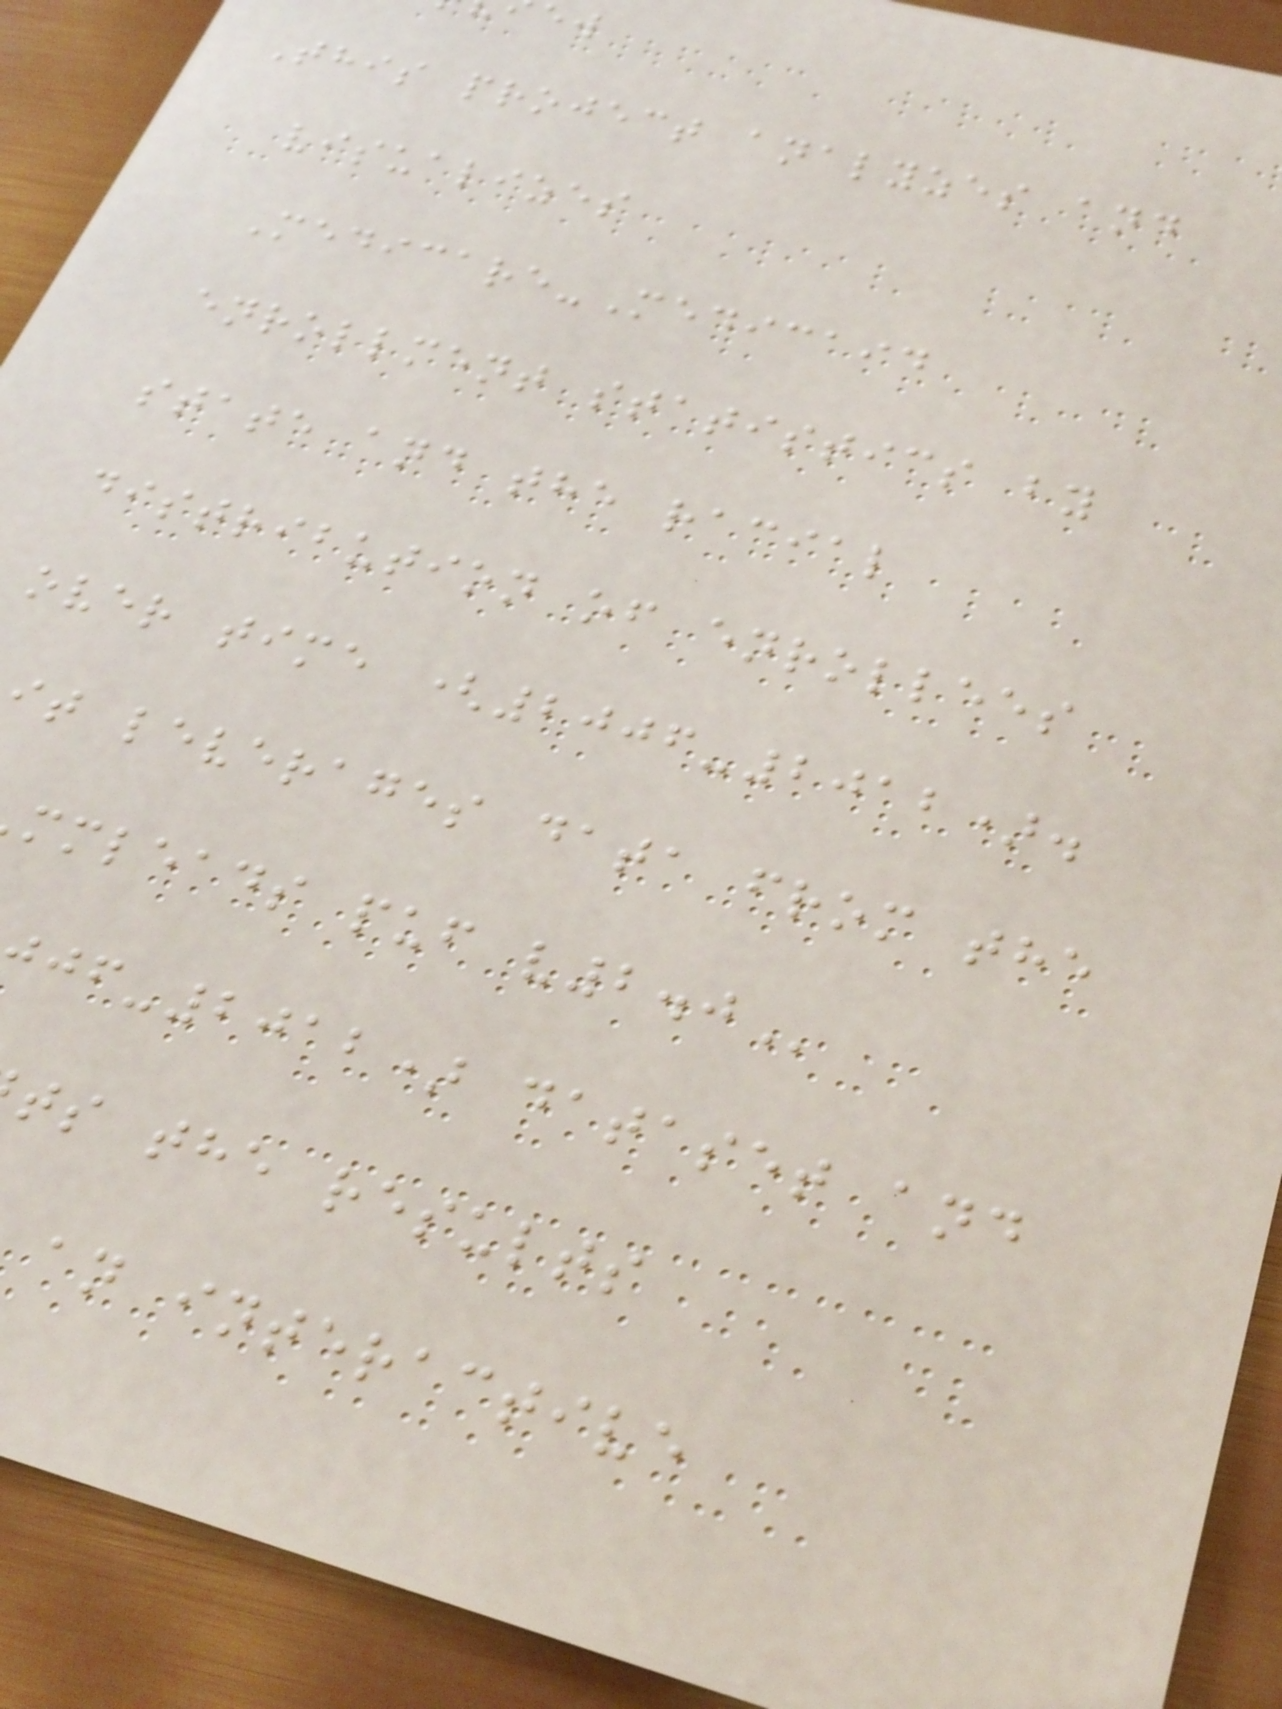This project analyzes and
visualizes
Medicare-Medicaid
enrollment statistics by
state and the racial
distribution of enrollees
over time (2006-2012).
it leverages data from the
mmleads puf
-2012) dataset and
ts the results
an interactive
